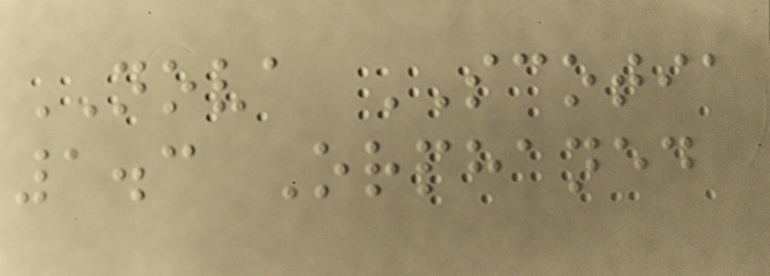NOVA SCOTIA
1.3 Orphaned
